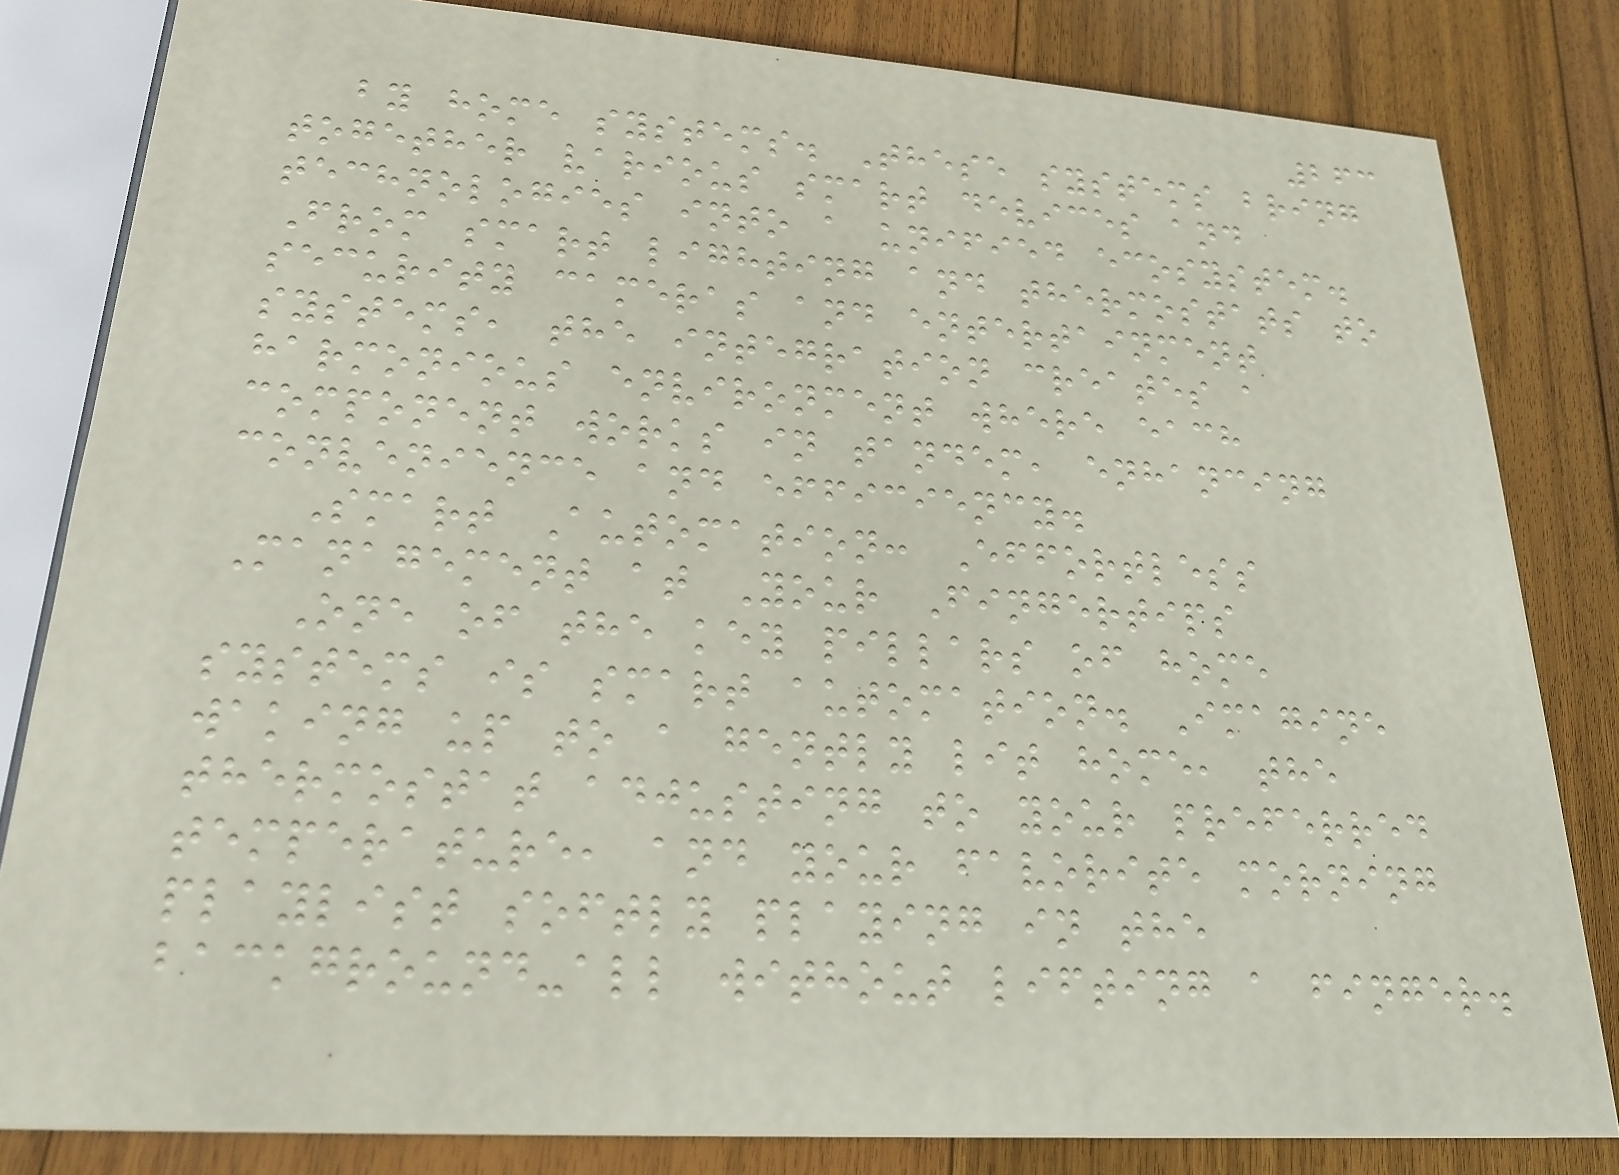263
by home systems. These systems bring
together various smart devices and
technologies into a unified ecosystem.
From smart lighting and thermostats to
security cameras and entertainment
systems, the integration creates a
harmonious environment where each
component works in tandem, enhancing
convenience and efficiency.
Smart Automation: Effortless
Management at Your Fingertips
One of the key pillars of home
systems is smart automation. Imagine
waking up to a gently lit home, the
thermostat adjusting to your preferred
temperature, and your favorite morning
playlist softly playing in the
background-all without lifting a finger.
